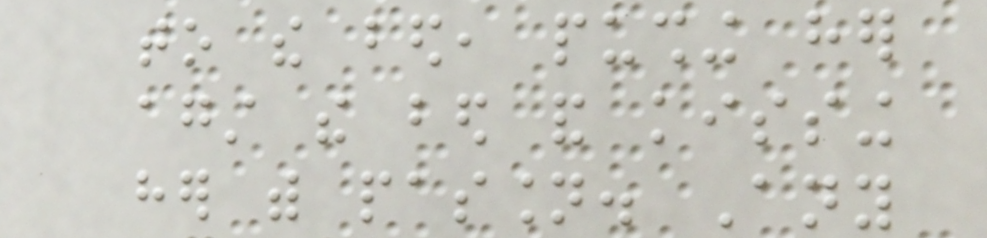to the bed, pushing her
against the bed and kissing
her with passion. Any
